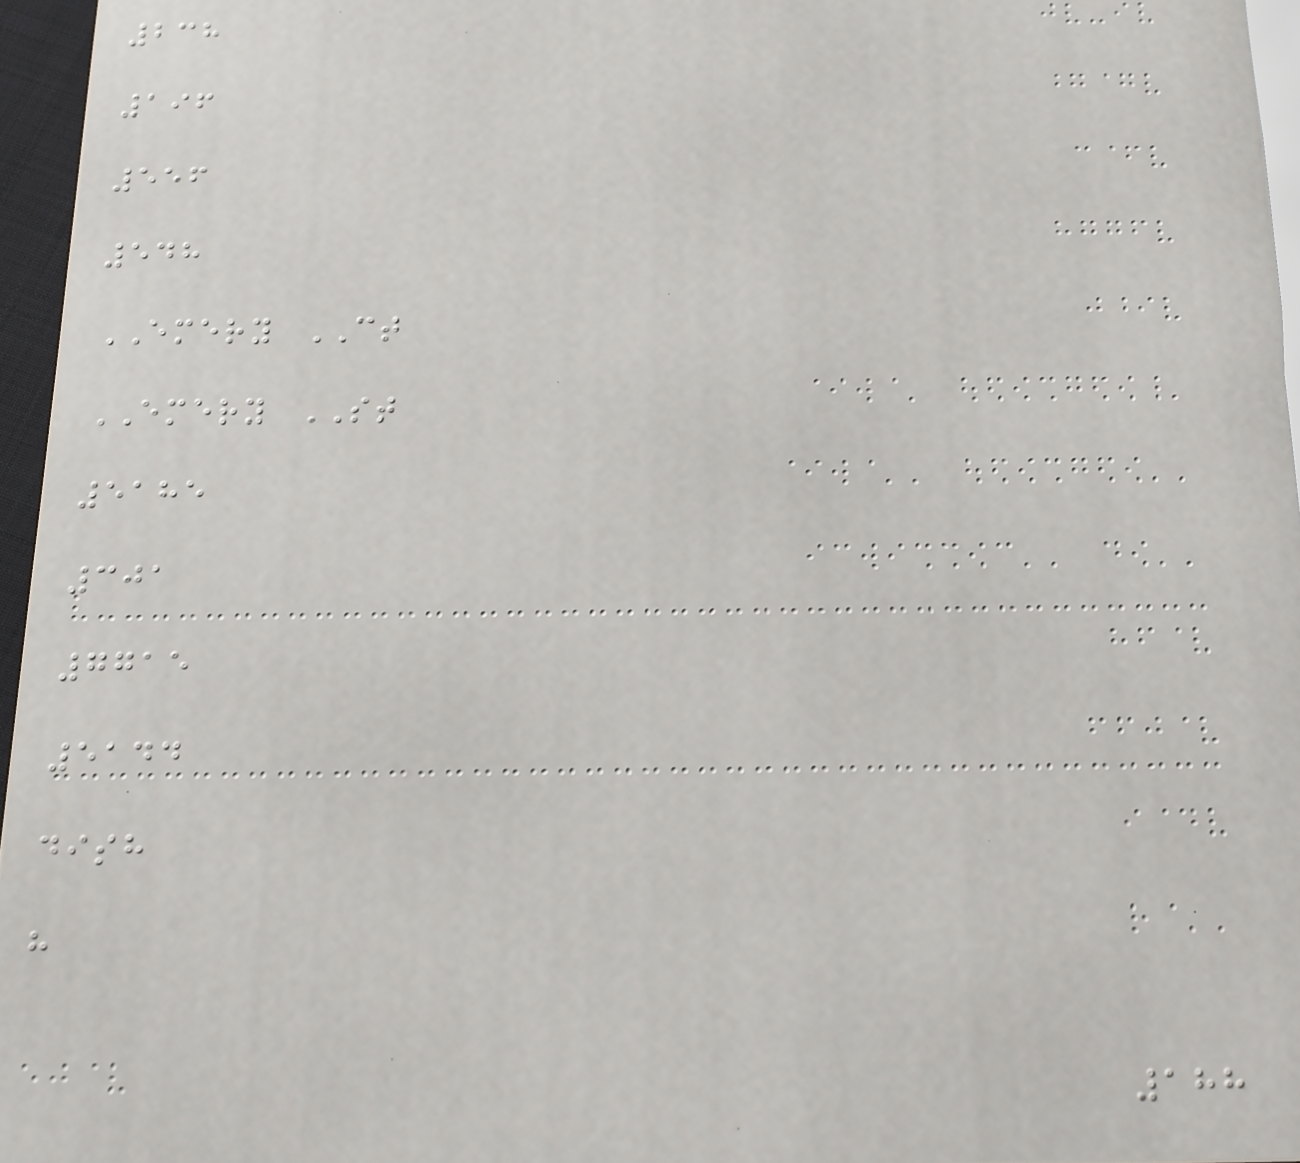238
196
556
548
EMERY CT
EMERY ST
5185
301
7715
5144
dish
h
188
